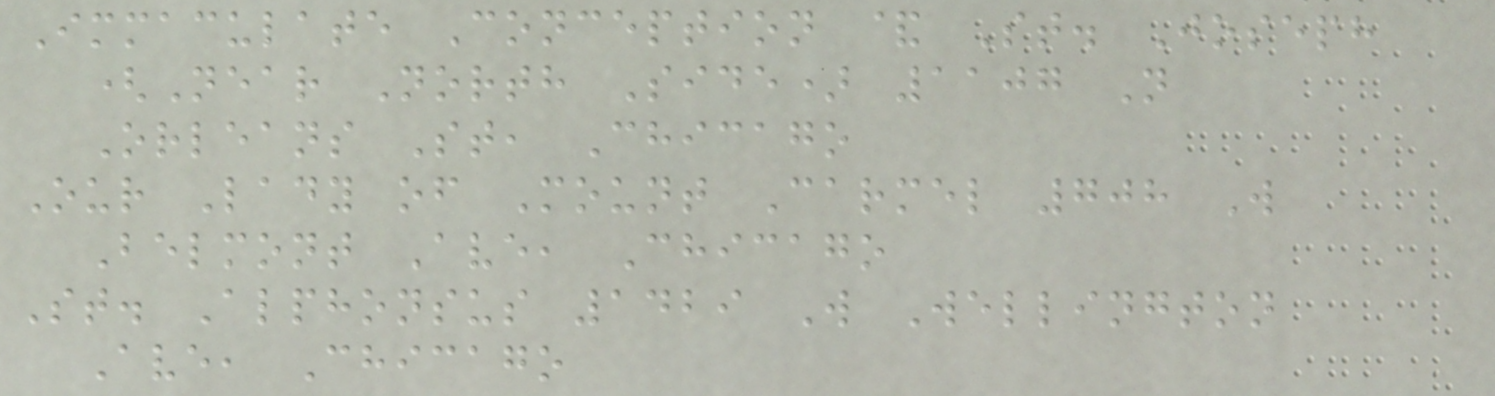Immaculate Conception & St. Joseph
(Near North Side) 1107 N
Orleans St, Chicago
Our Lady of Mount Carmel 708 W
Belmont Ave, Chicago
St. Alphonsus 1429 W Wellington
Ave, Chicago
